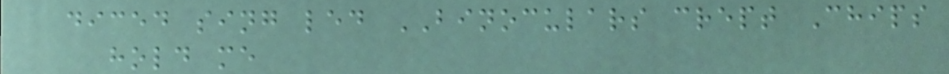diced sing led BINOCULARS crept Chips
hold me
